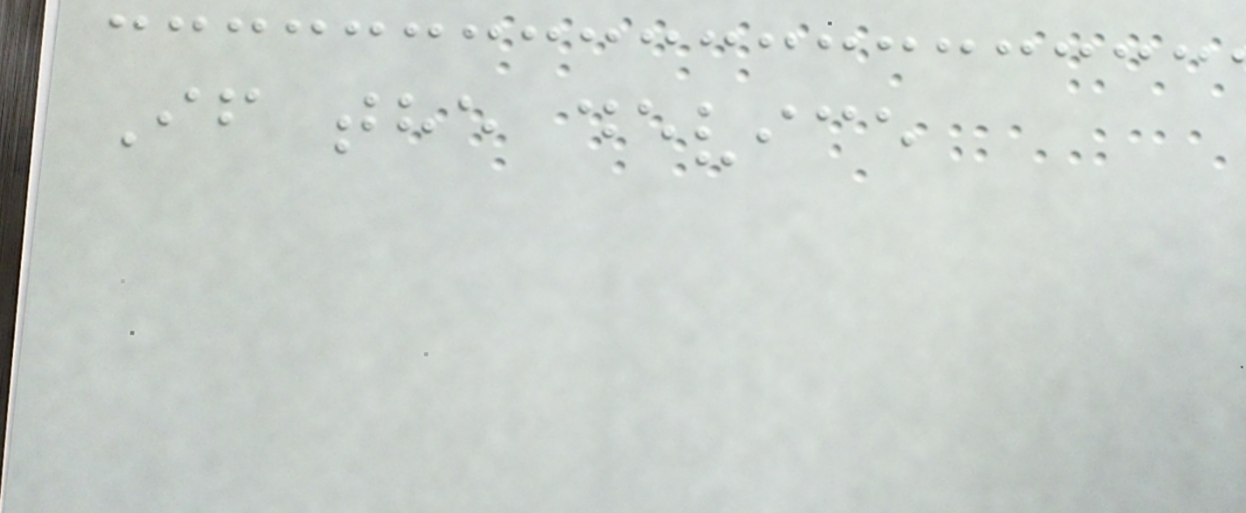If the device
